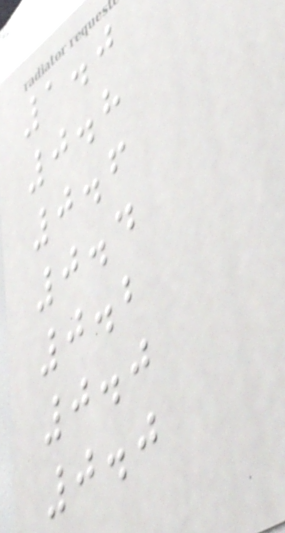1.0
0.8
0.6
0.4
0.2
0.0
0.0
